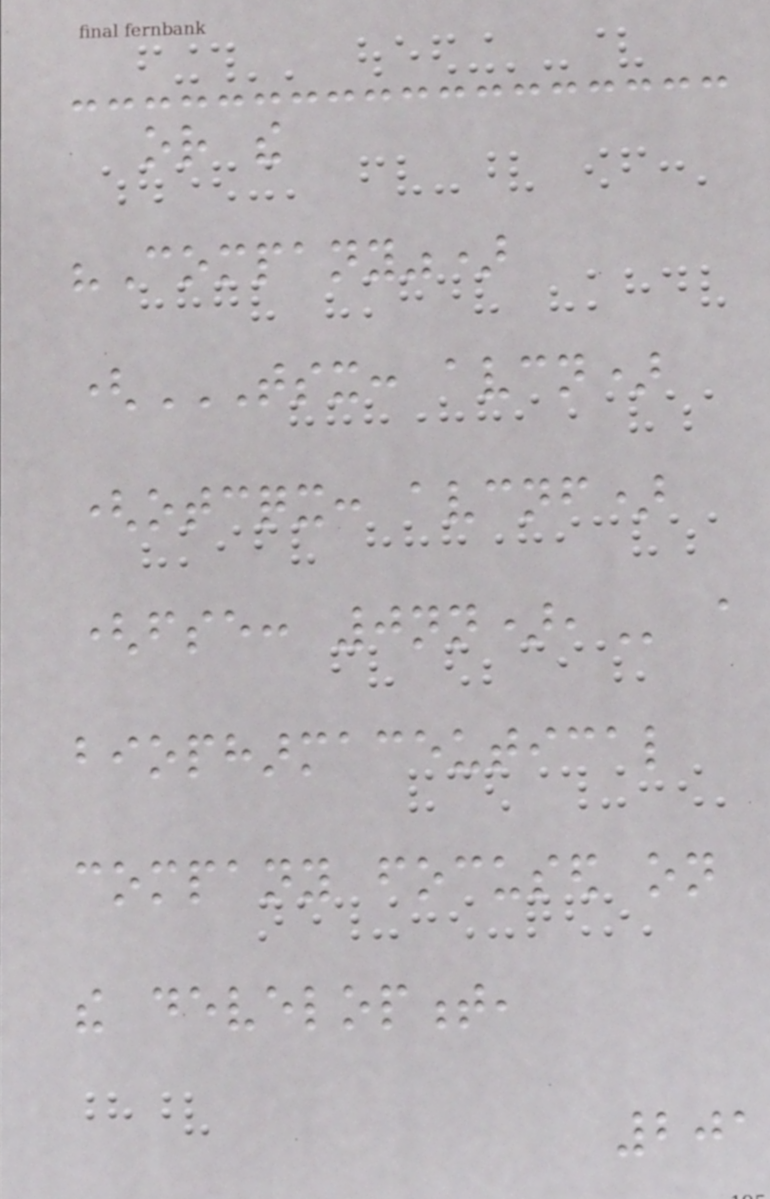or the
"Company")
(TSX: AVCN)
(OTCQX: AVCNF)
(FSE: 0NN), a
biopharmaceutical
company focused on
the development,
201
